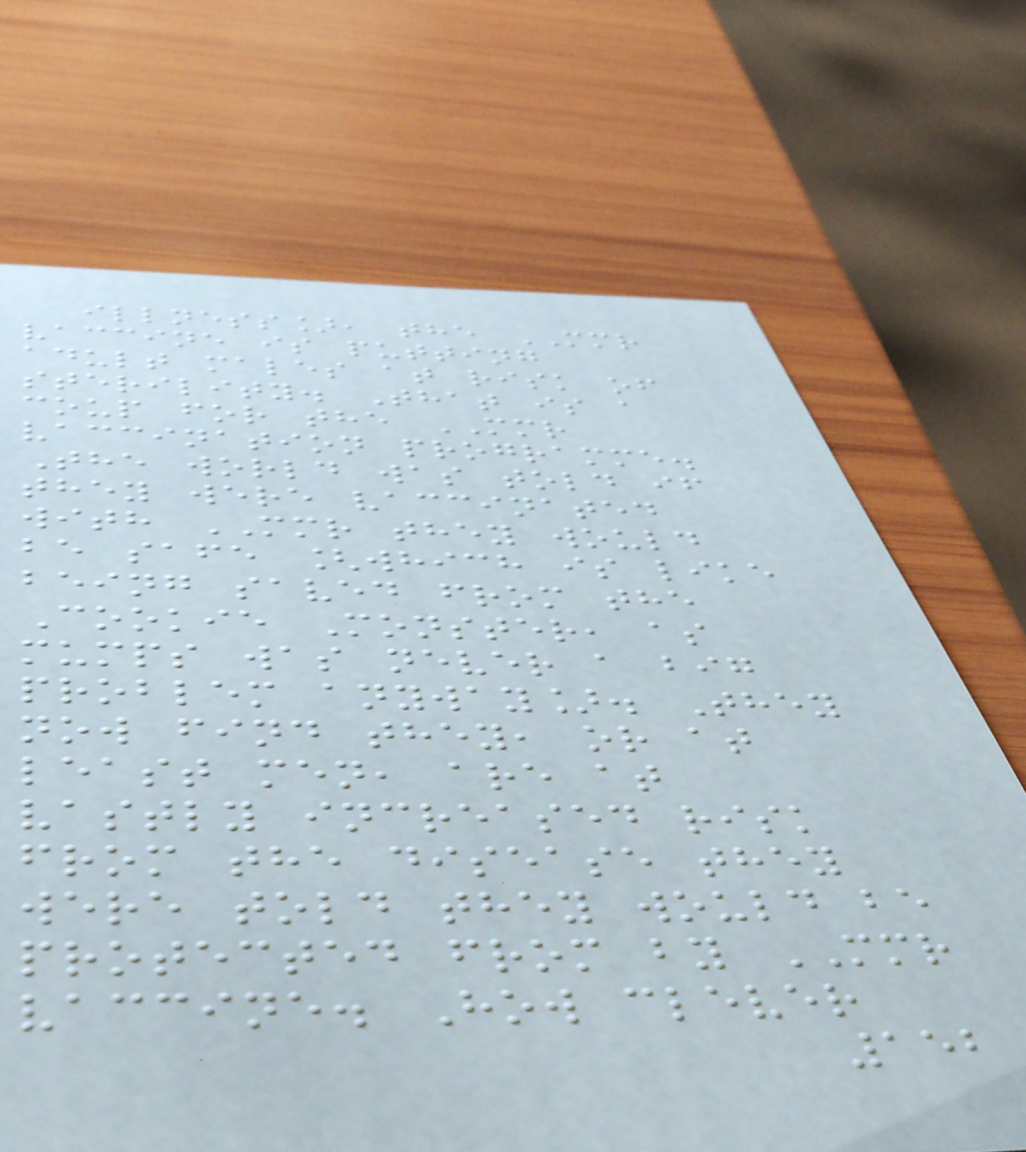illness], the MMR
vaccine is putting
adult males at risk of
sterility. That is a
coup for the MMR
vaccination programme.
The world was told if
they were vaccinated
with MMR they would
be safe [which is like
being saved from the
Cookie Monster, as
mumps was never a big
problem anyway]. They
now find they, or at
least men, are at
vastly increased risk
from the disease they
were told they would be
protected from by MMR
vaccine. How clever
152
